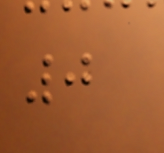0
